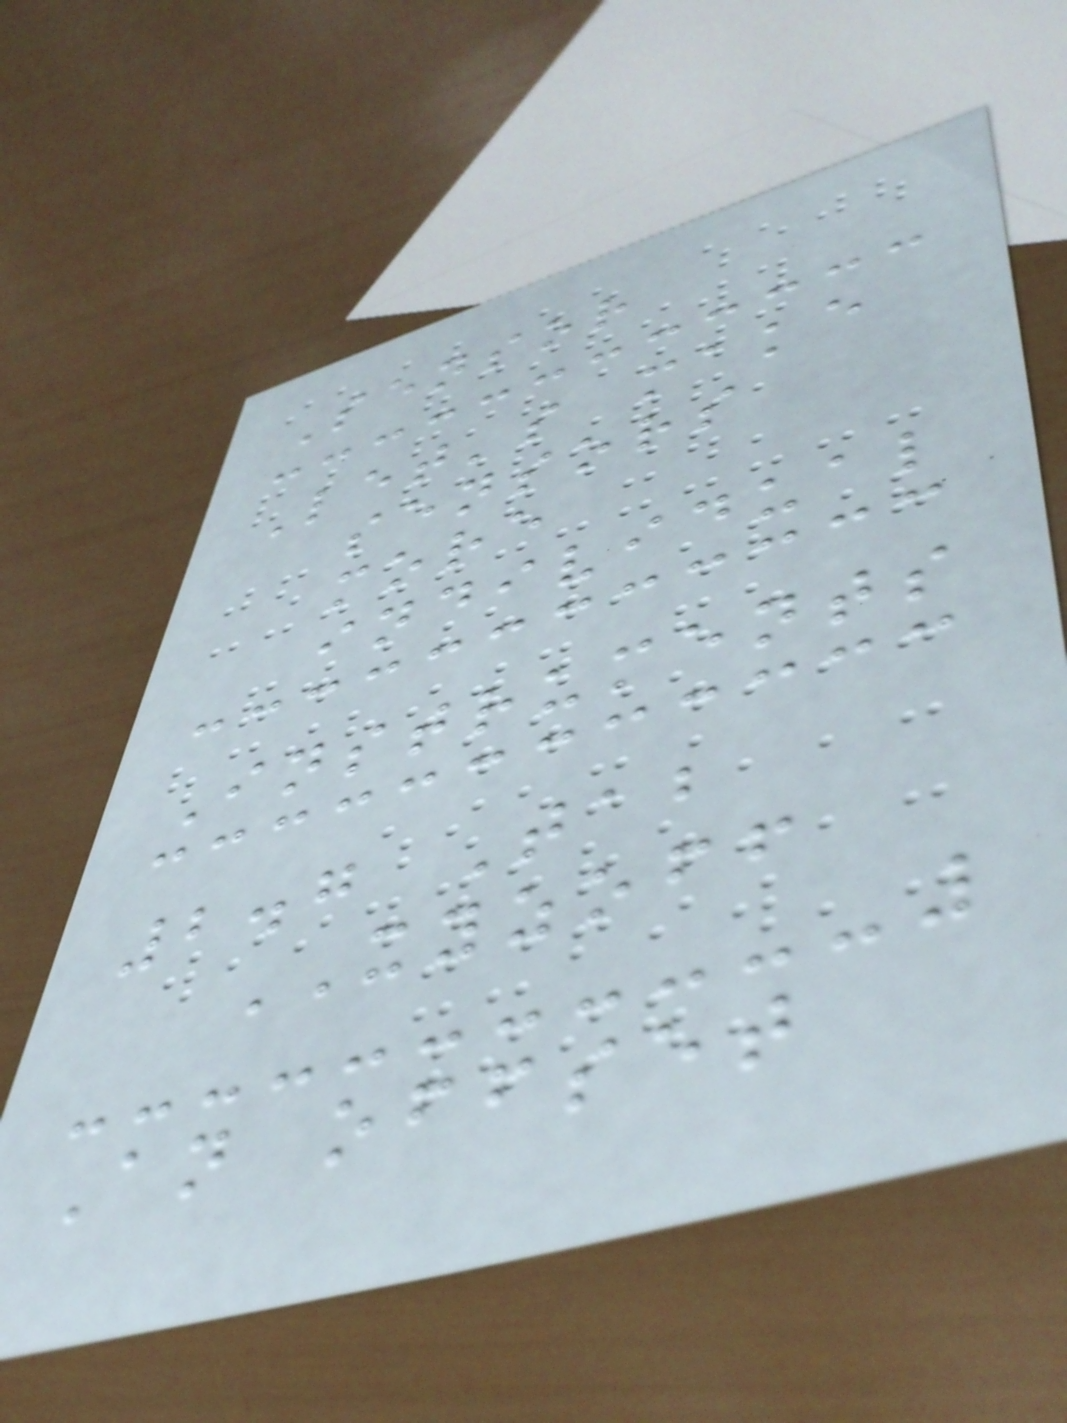Sensor
Let's make
sensors
more
individual
Instruments
2.7 Tab
XYZOFF
An offset
